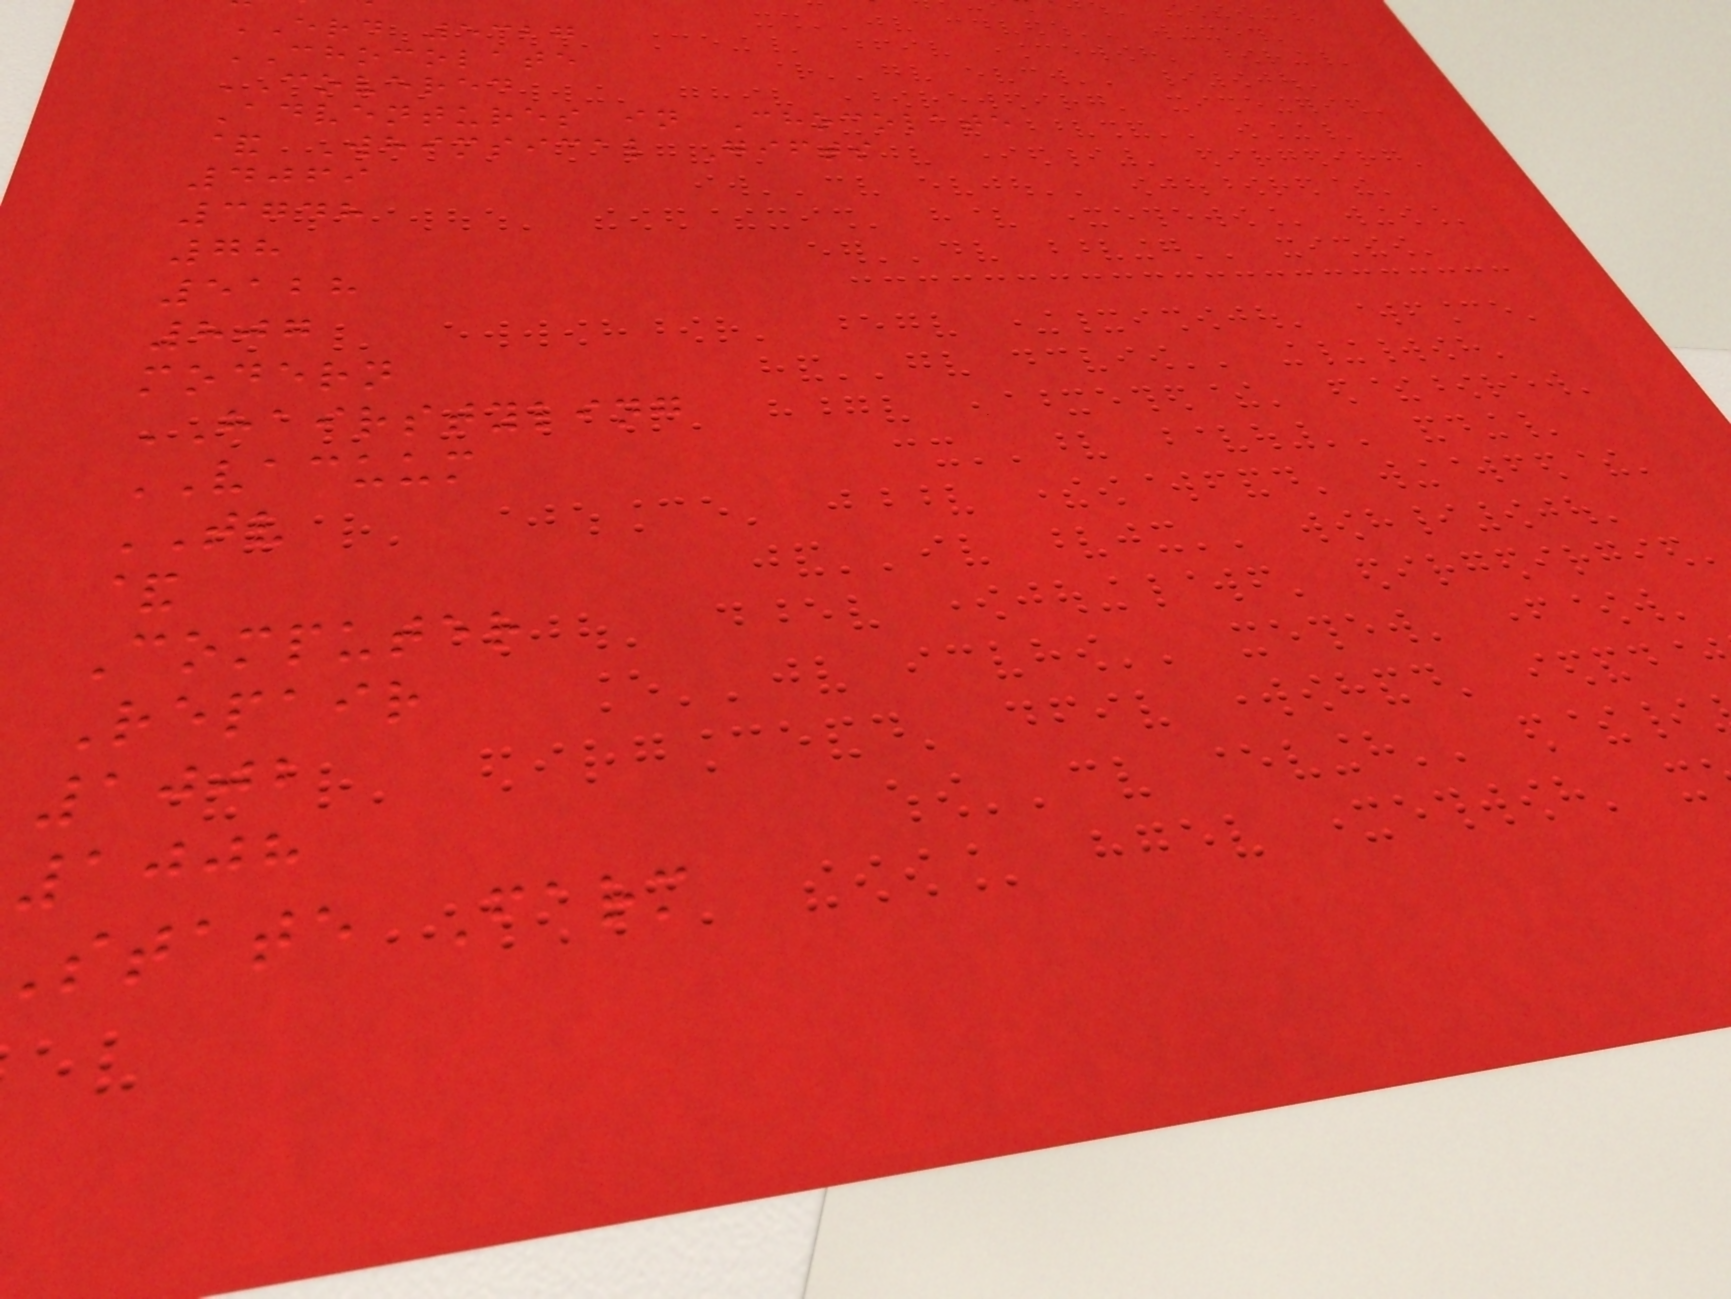ERD 5327
CHOCOLATE
COVERED
Adventures in Chocolate
& Whimsical Gifts
4069
3748
78
5128
807
modern
HAIRSTYLING
VACUUM
TV
&
Computer
Repair
1002
1008
state Farm
